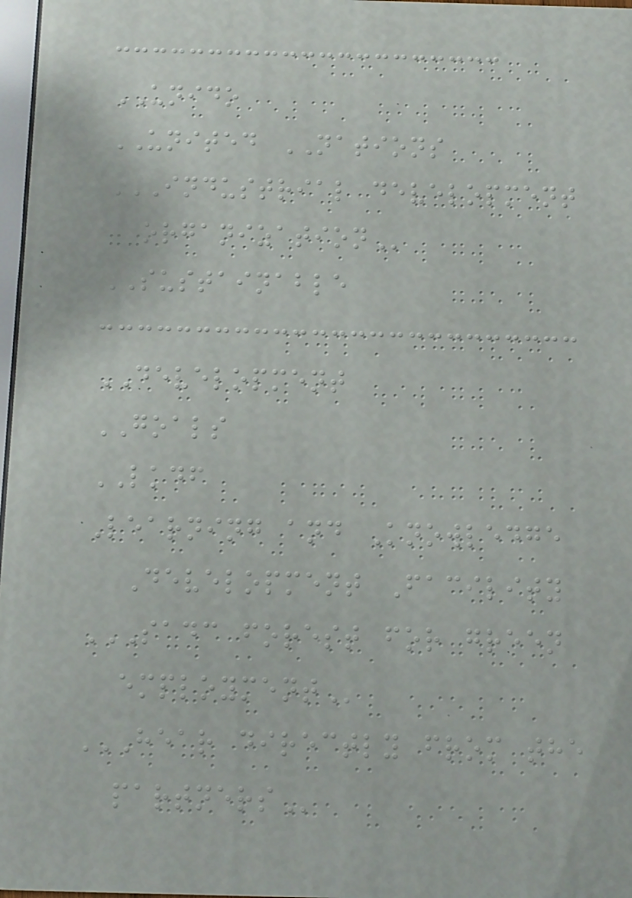UNIDO
UNITED NATIONS
INDUSTRIAL DEVELOPMENT
ORGANIZATION
SUSTAINABLE
DEVELOPMENT
GOALS
LKDF
Learning and Knowledge
Development Facility
SADC FOREST FOR GREEN
EMPLOYMENT
HEAR DIRECTLY FROM THE
PARTNERS
